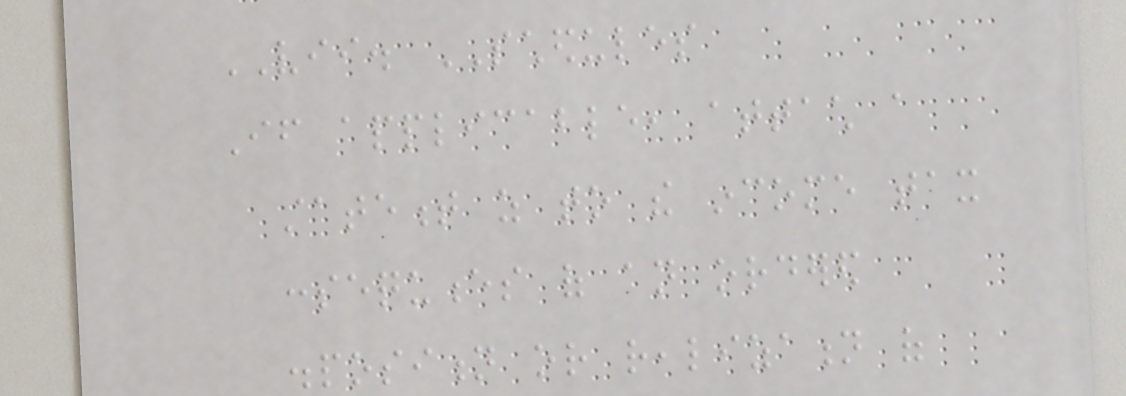VII. SCHEDULES
If applicable, attach a
statement as to the income tax
consequences of an ordered
disposition or realization of
